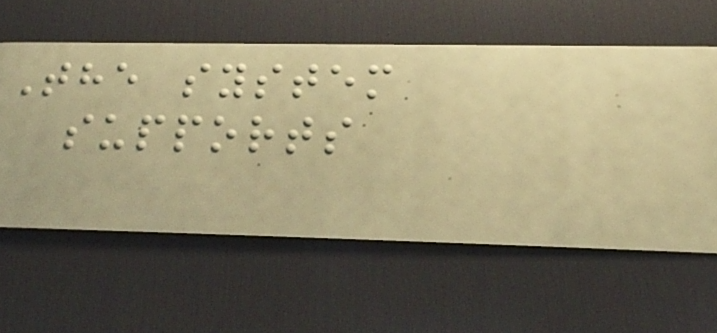The system
supports
